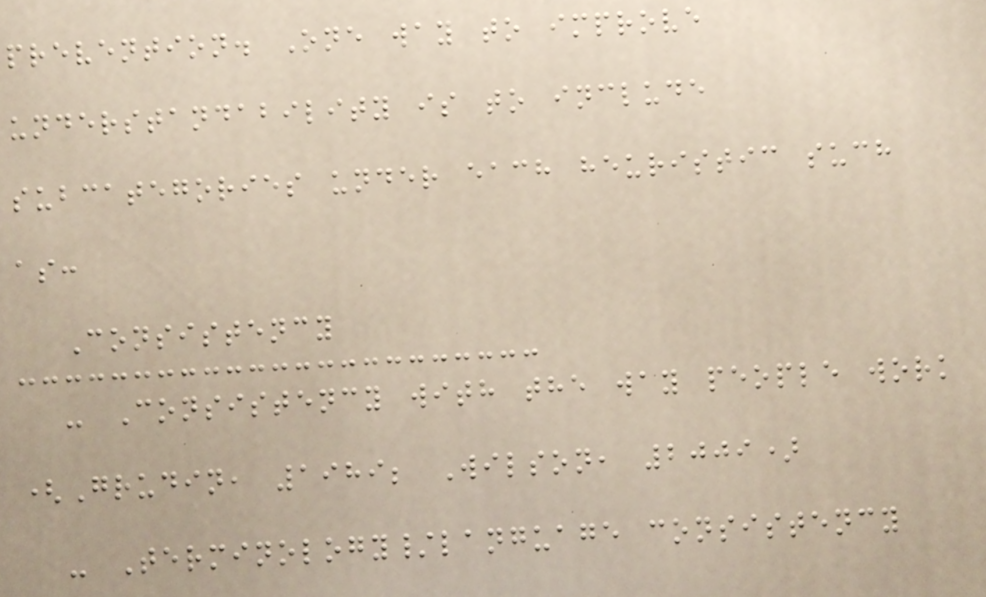prevention. One way to improve
understandability is to include
subcategories under each heuristic such
as:
Consistency
- Consistency with the way people work
(Grudin, 1989; Wilson, 2009)
- Terminology/language consistency
